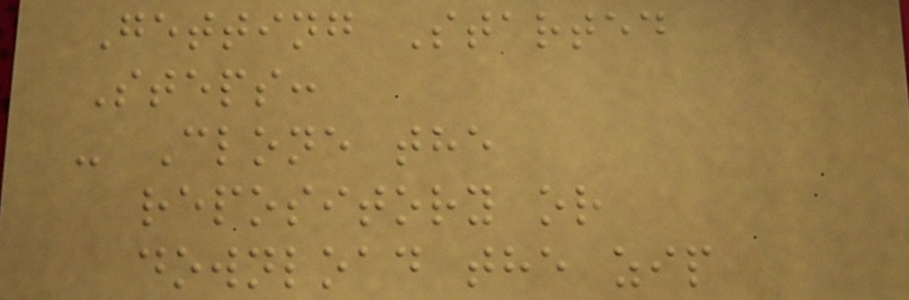Getting Started
Steps:
- Clone the
repository or
download the zip
